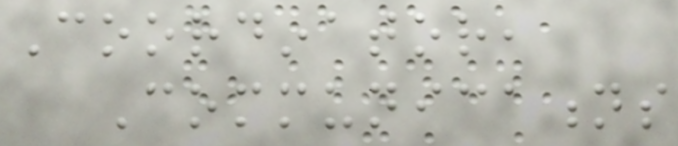Coordinator,
Communications
